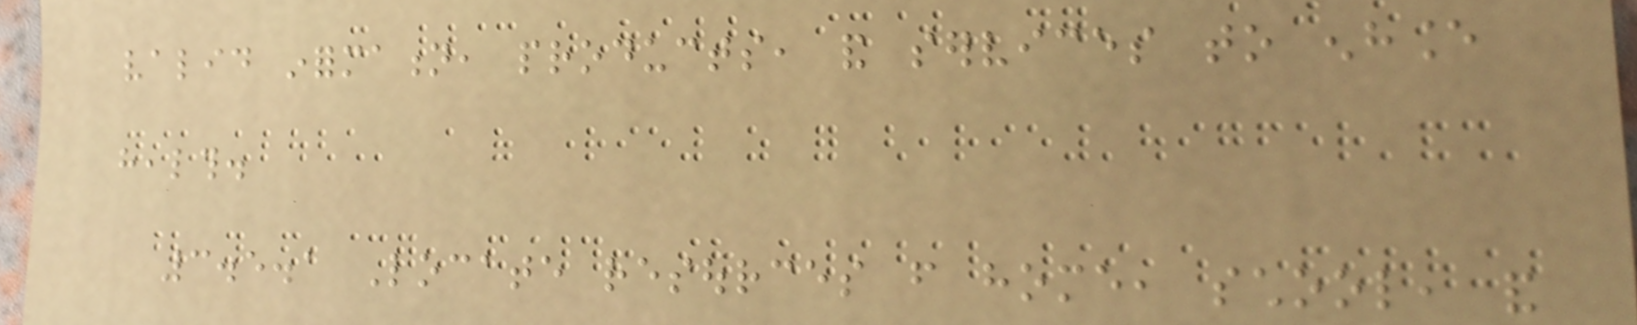valid information, products, and services to enhance
health.
3.5.1 Locate resources from home, school, and
